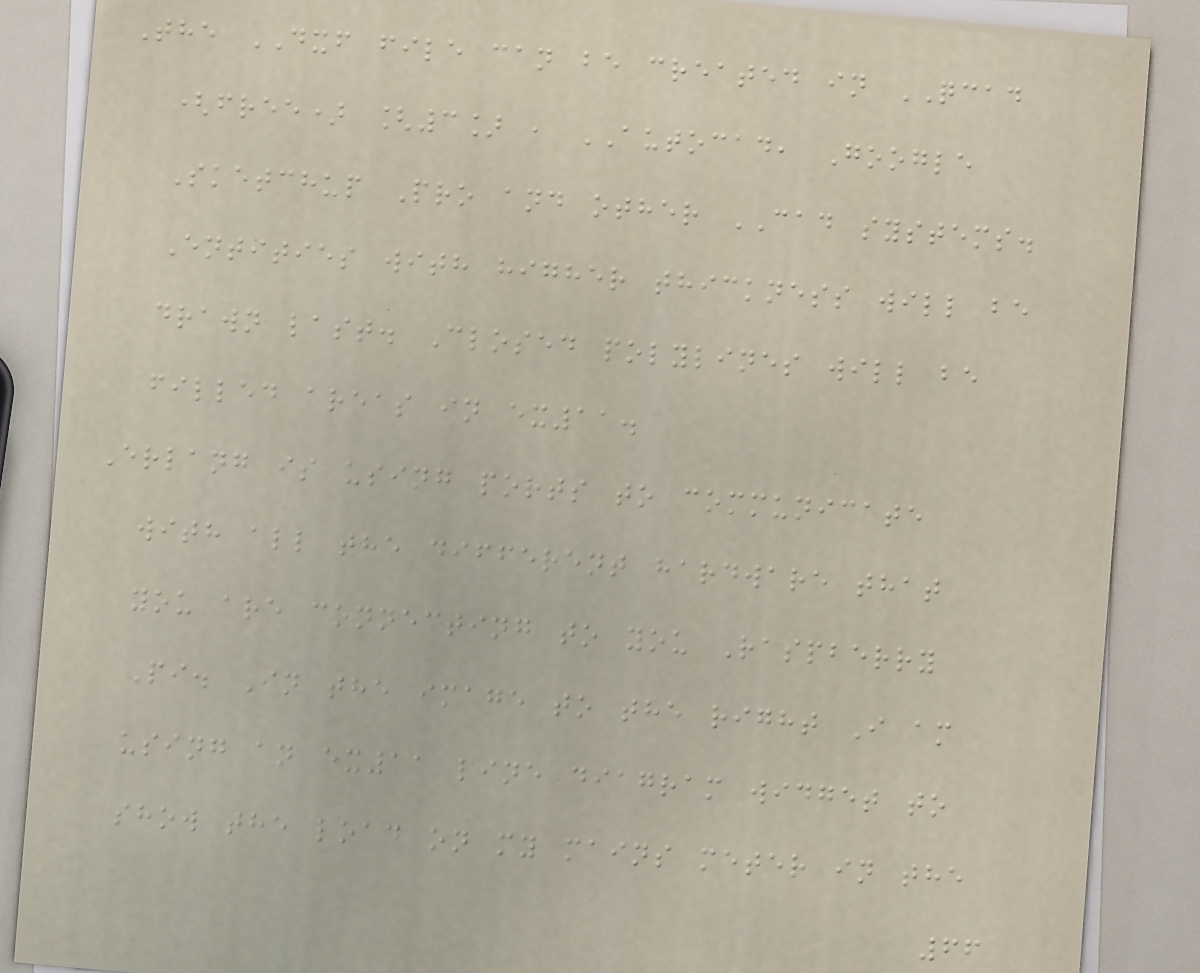The DXF file can be created in QCAD
(free) [3] , AUTOCAD, Google
Sketchup Pro and other CAD systems.
Entities with higher thickness will be
drawn last. Closed polylines will be
filled areas in ex11.
Erlang is using ports to communicate
with all the different hardware that
you are connecting to you Raspberry
Pi. In the image to the right I am
using an ex11 line diagram widget to
show the load on my mains meter in the
66
